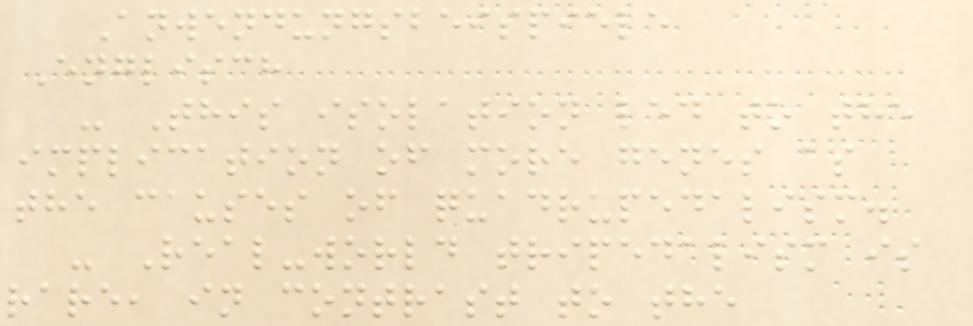Anwendungsbeispiele
Englisch
- This isolation led to the
implication of more genes as
the causes of quadrupedalism.
- Real-world tripedalism is
rare, in contrast to the
